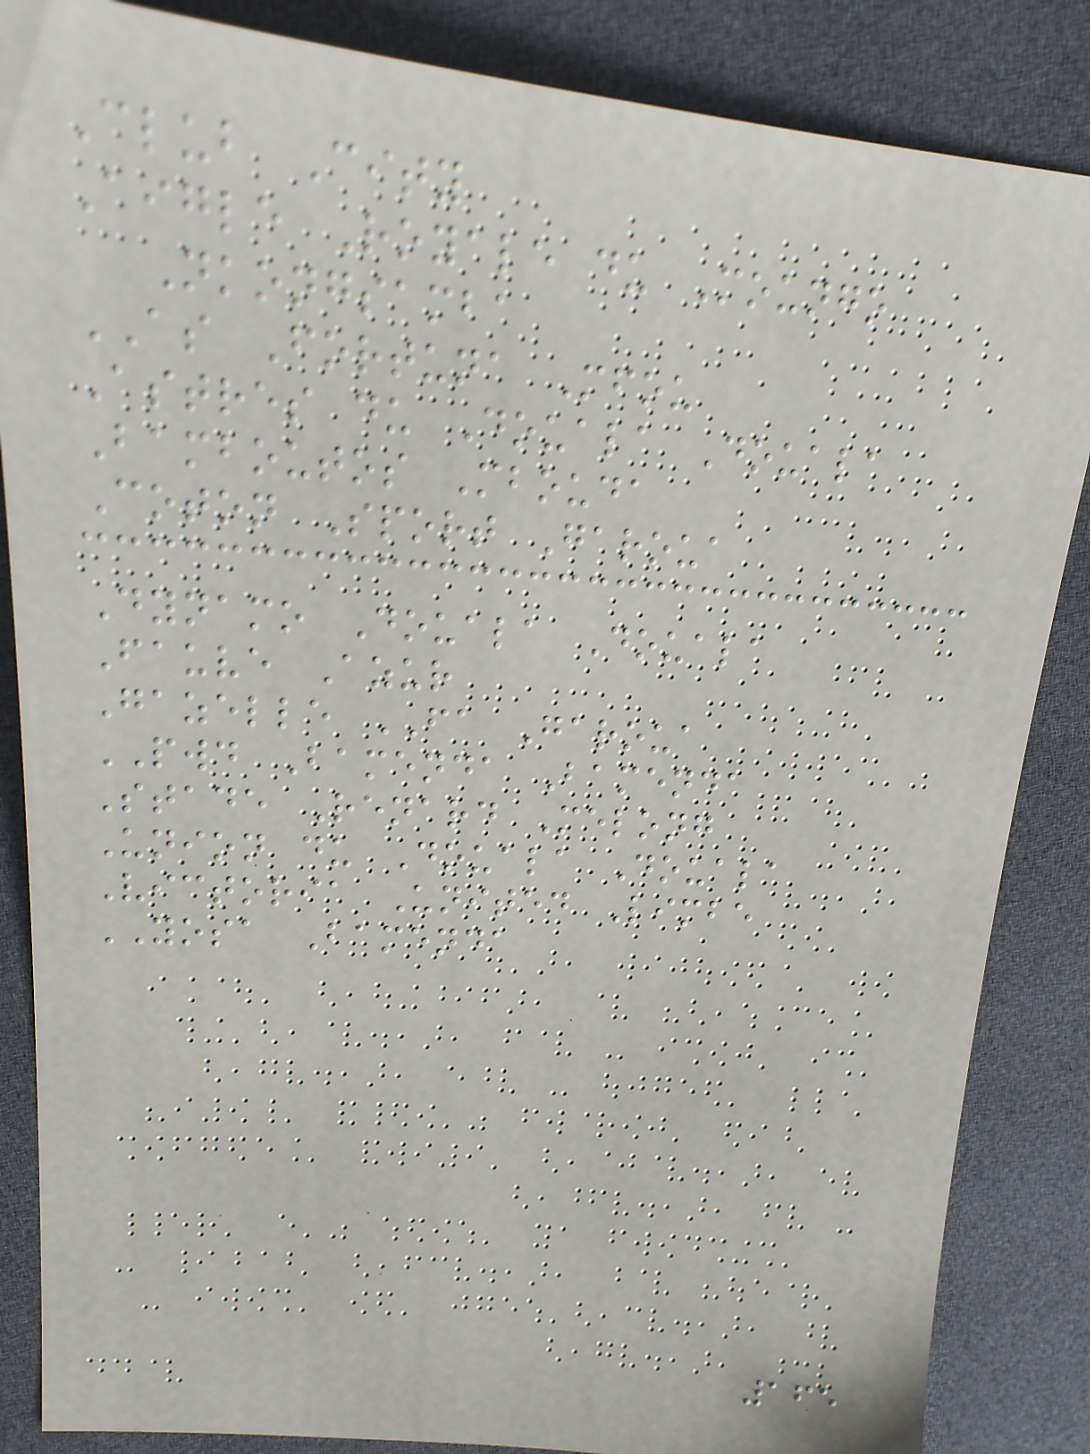Club City
Aigle Royale du Moungo
Nkongsamba
AS Fortuna Mfou
Astres du Douala Douala
Bamboutos Mbouda
Coton Sport Garoua
Dynamo Douala Douala
Fauve Azur
Gazelle FA Garoua
PWD Bamenda Bamenda
Stade Renard Melong
Union du Douala Douala
Victoria United Limbe
YOSA Bamenda
165
